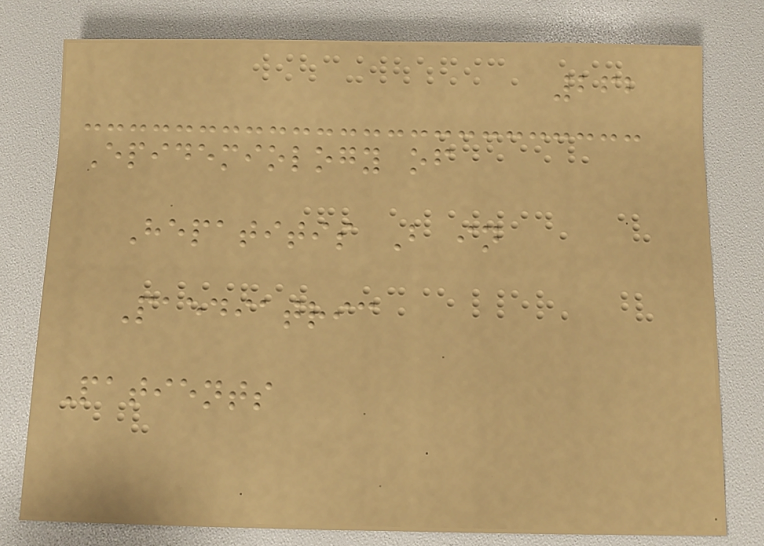262
Epidemiology of
Hepatitis B in
Paediatric
Patients
